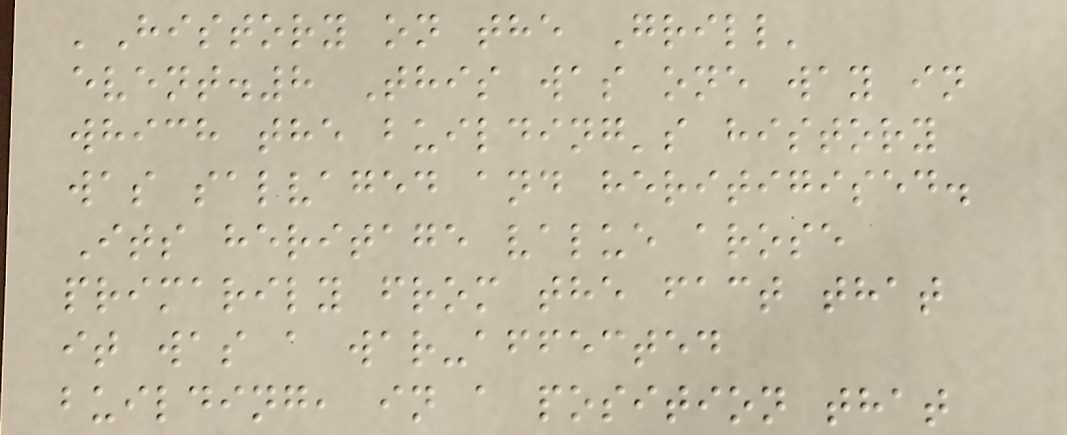'History on the Grill'
event.8 This was one way in
which the building's history
was salvaged and heritigised.
Its heritage value arose
primarily from the fact that
it was a war-affected
building, in a position that
